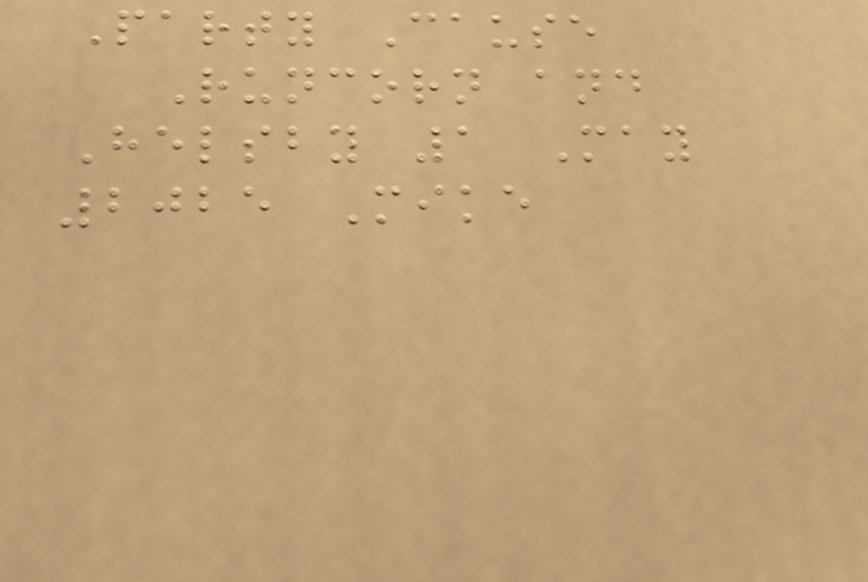Party Cause
Runcorn and
Helsby 1 May
2025 Mike
